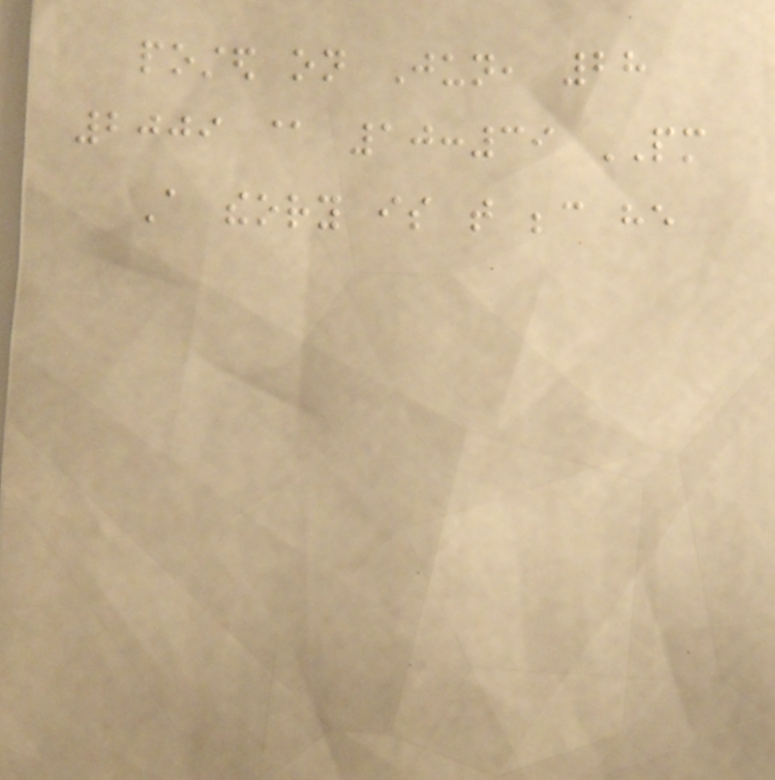posted on Jun, 28
2009 @ 10:39 PM
A theory is that because he
